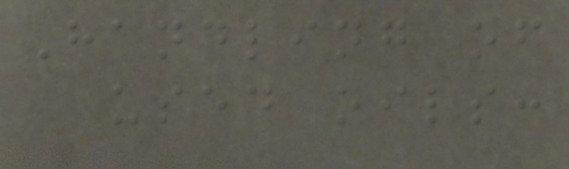Handling of
used oils:
